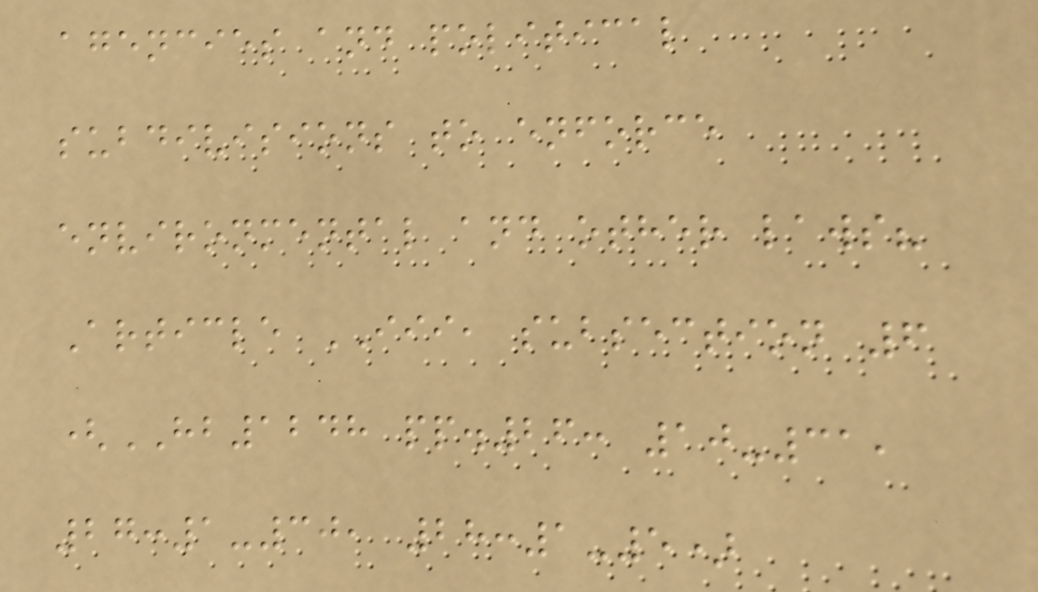agencies and political
subdivisions to enforce
environmental and other laws?
Article III, subsection 6
(HB1248 pp.26: 10-31,
27:1-30, 28:1-5)
